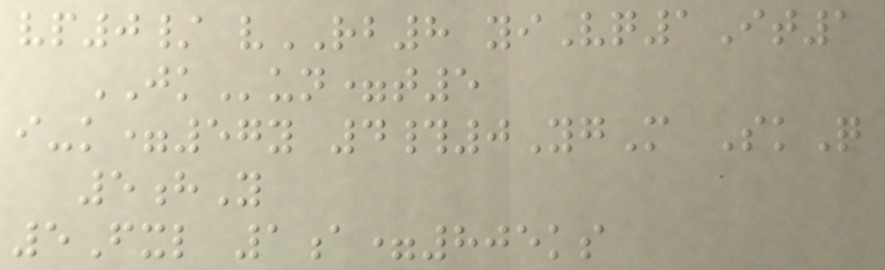vp0/ vRB8 yiVq1It1
JKun=t5
i-k=57y 4#0YgM SkQ
5hY
5Fxl 1a=805ks
